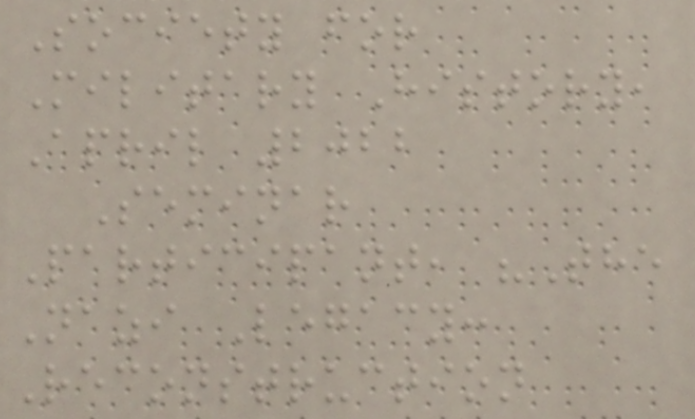Society for
Military History,
April 2022
Seminar
Participant, "The
Nazi Legacy:
Reconstruction
